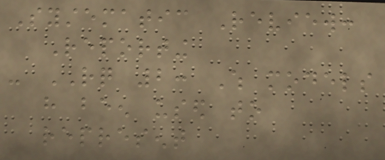Systematic Review:
Reporting
- RQ 2: Which models
have been used to
represent
